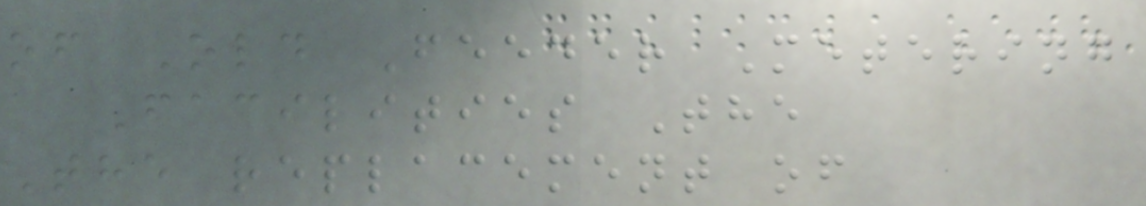of Old Feeder Metering
Facilities The
The replacement of
